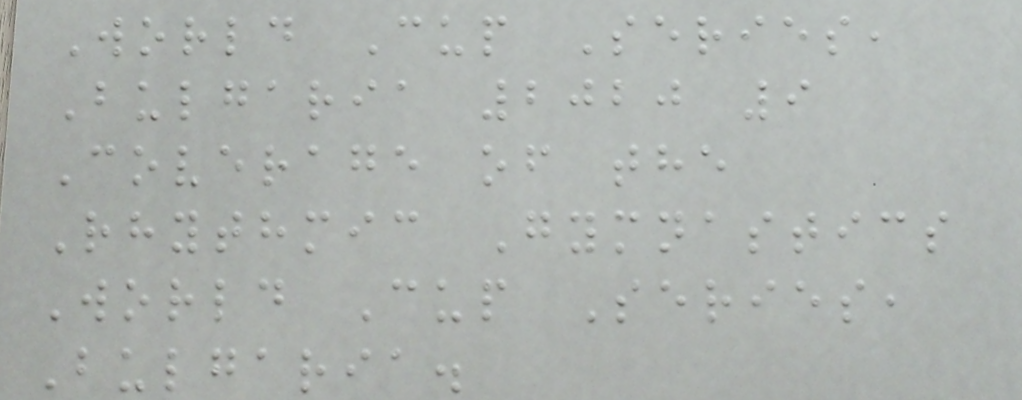World Cup Series,
Bulgaria 2020 9
Coverage of the
Rhythmic Gymnastics
World Cup Series,
Bulgaria.
